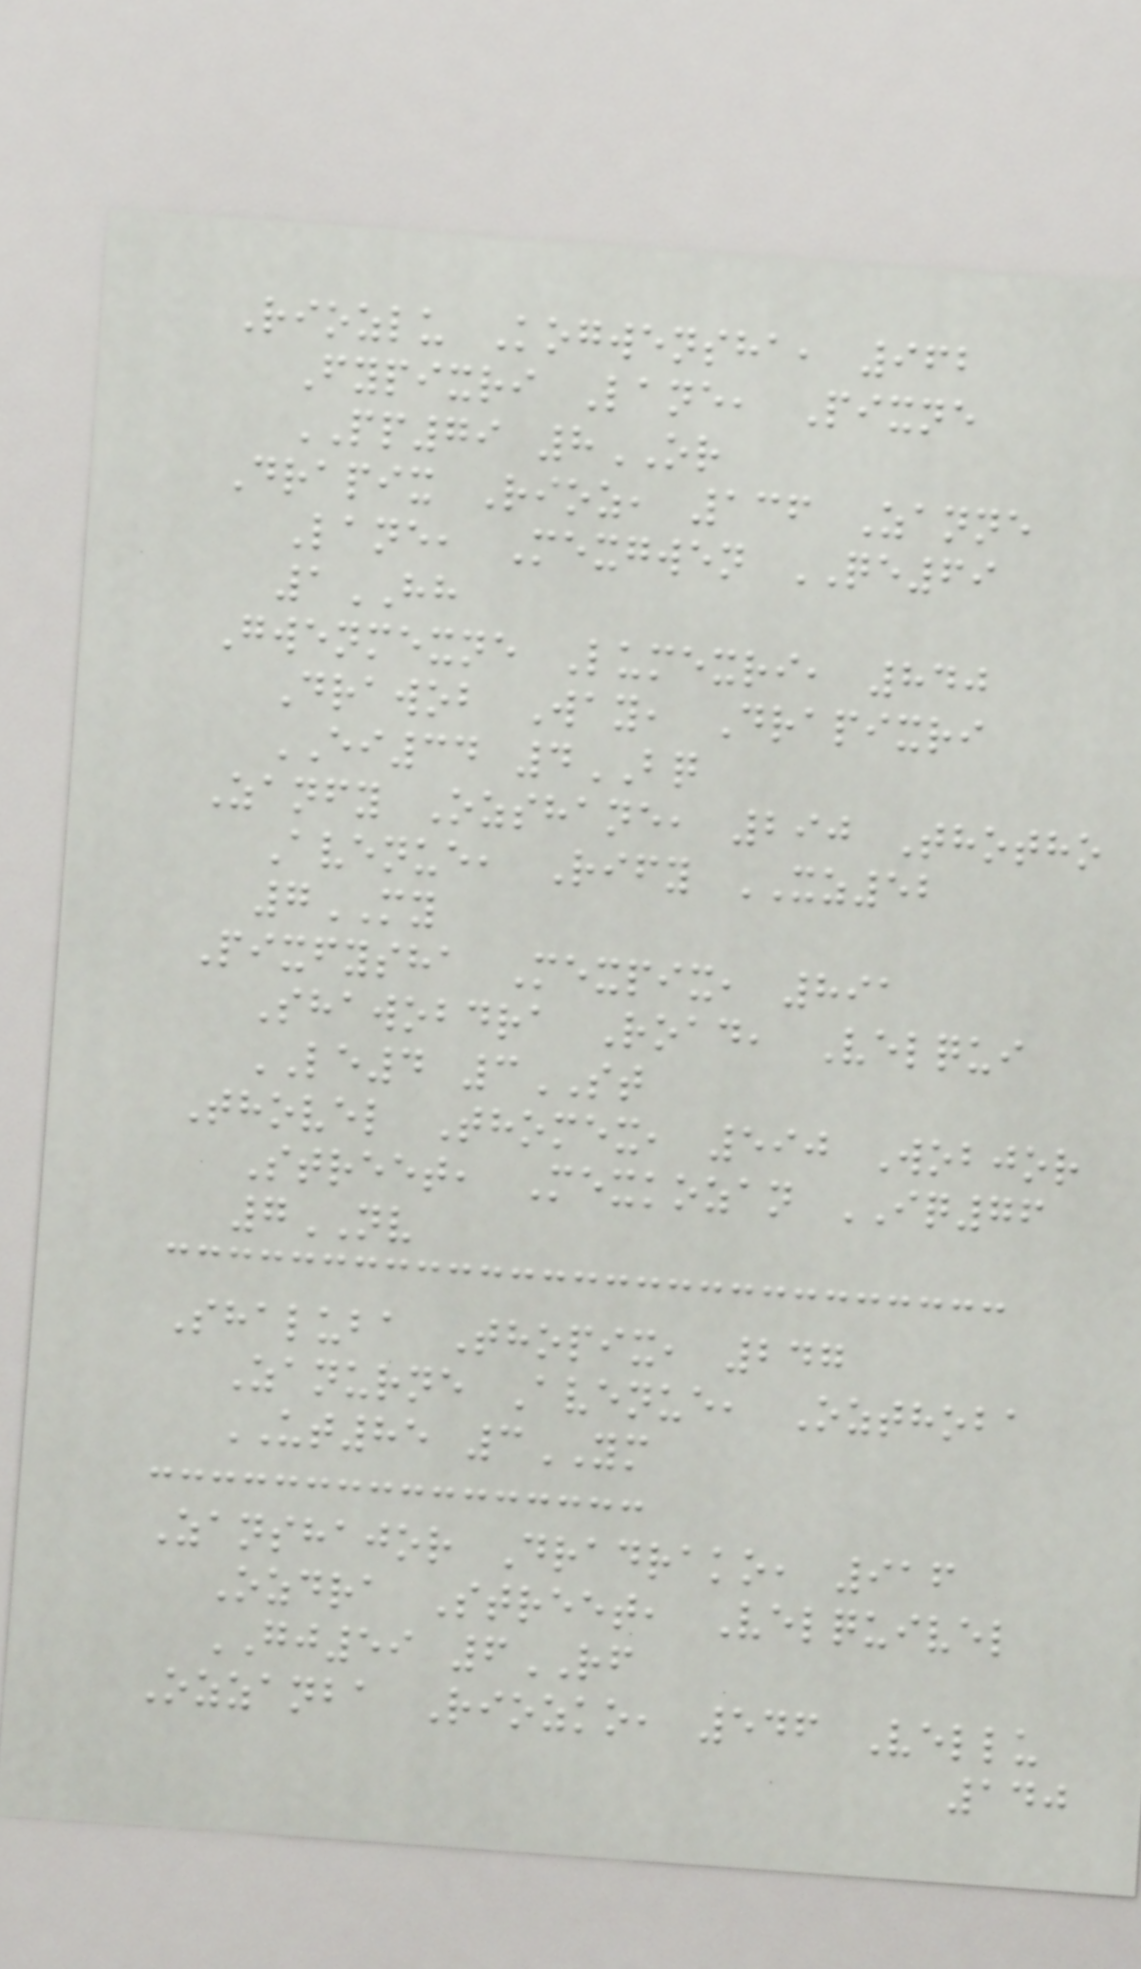Riozlu Kogwensha, 962
Fypixri Lane, Pixne
PP79 8OR
Drapix Rioz, 136 Zanne
Lane, Mexgwen QE69
1HH
Gwenmexne Lumexri, 840
Drawob Way, Drapixri
EI34 4BQ
Zanfy Ozshane, 290 Thotho
Avenue, Rify XZ52
7MY
Pixfysha Mexpix, 891
Shawobdra Road, Velqui
LE4 3ST
Thovel Thomex, 590 Wobjor
Street, Mexkozan IQ76
7NV
Shaluba Thopix, 247
Zanurne Avenue, Ozthoba
UT85 3YM
Zanshajor Dradrako, 916
Ozdra Street, Velquivel
GJ59 6RF
Ozzanba Riozko, 546 Vellu
140
